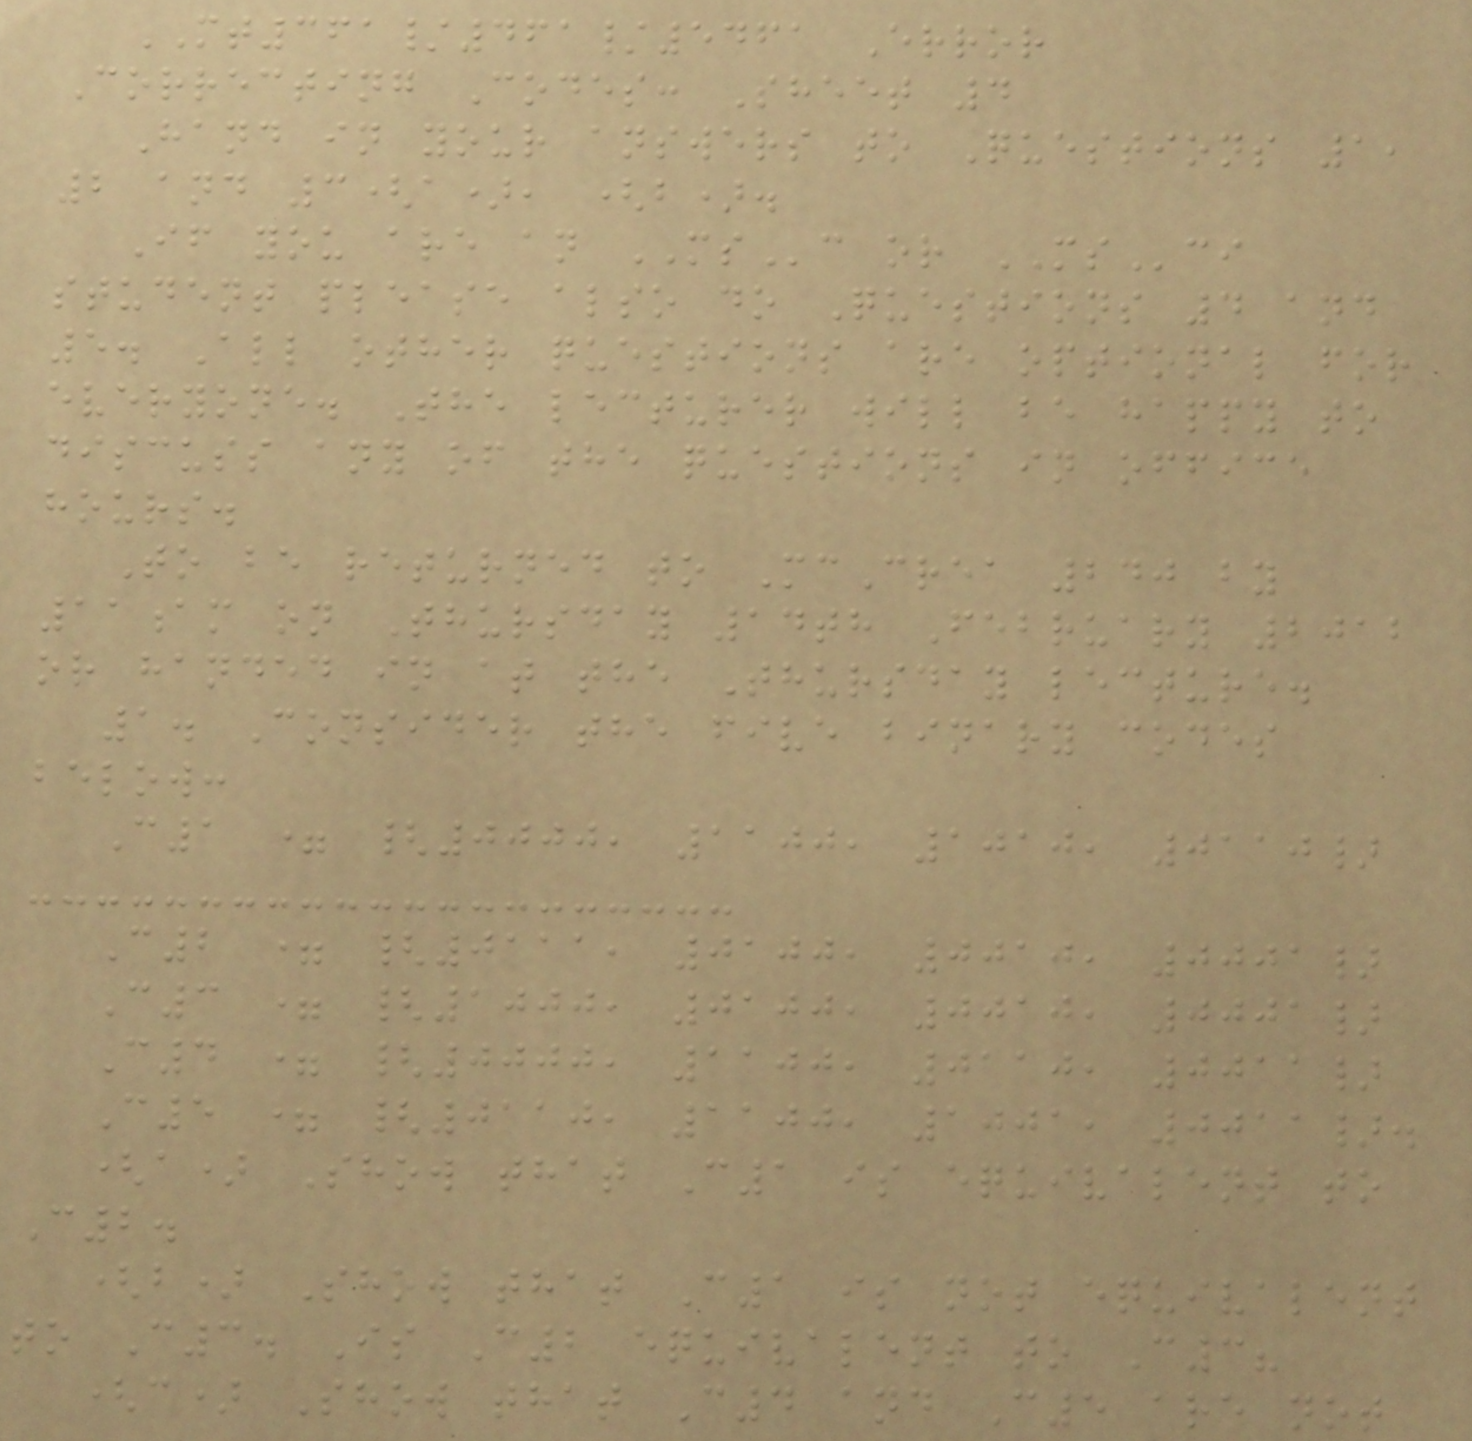MT361/461/5461 Error
Correcting Codes: Sheet 4
Hand in your answers to Questions 1,
2 and 3(a), (b).
If you are an MSc or MSci
student please also do Questions 4 and
5. All other questions are optional for
everyone. The lecturer will be happy to
discuss any of the questions in office
hours.
To be returned to McCrea 240 by
11am on Thursday 14th February 2012
or handed in at the Thursday lecture.
1. Consider the five binary codes
below:
C1 = {0000, 1100, 1010, 0110}
C2 = {0111, 0100, 0010, 0001}
C3 = {1000, 0100, 0010, 0001}
C4 = {0000, 1100, 0110, 0011}
C5 = {0110, 1100, 1001, 0011}.
(a) Show that C1 is equivalent to
C2.
(b) Show that C1 is not equivalent
to C3. Is C2 equivalent to C3?
(c) Show that C4 and C5 are not
